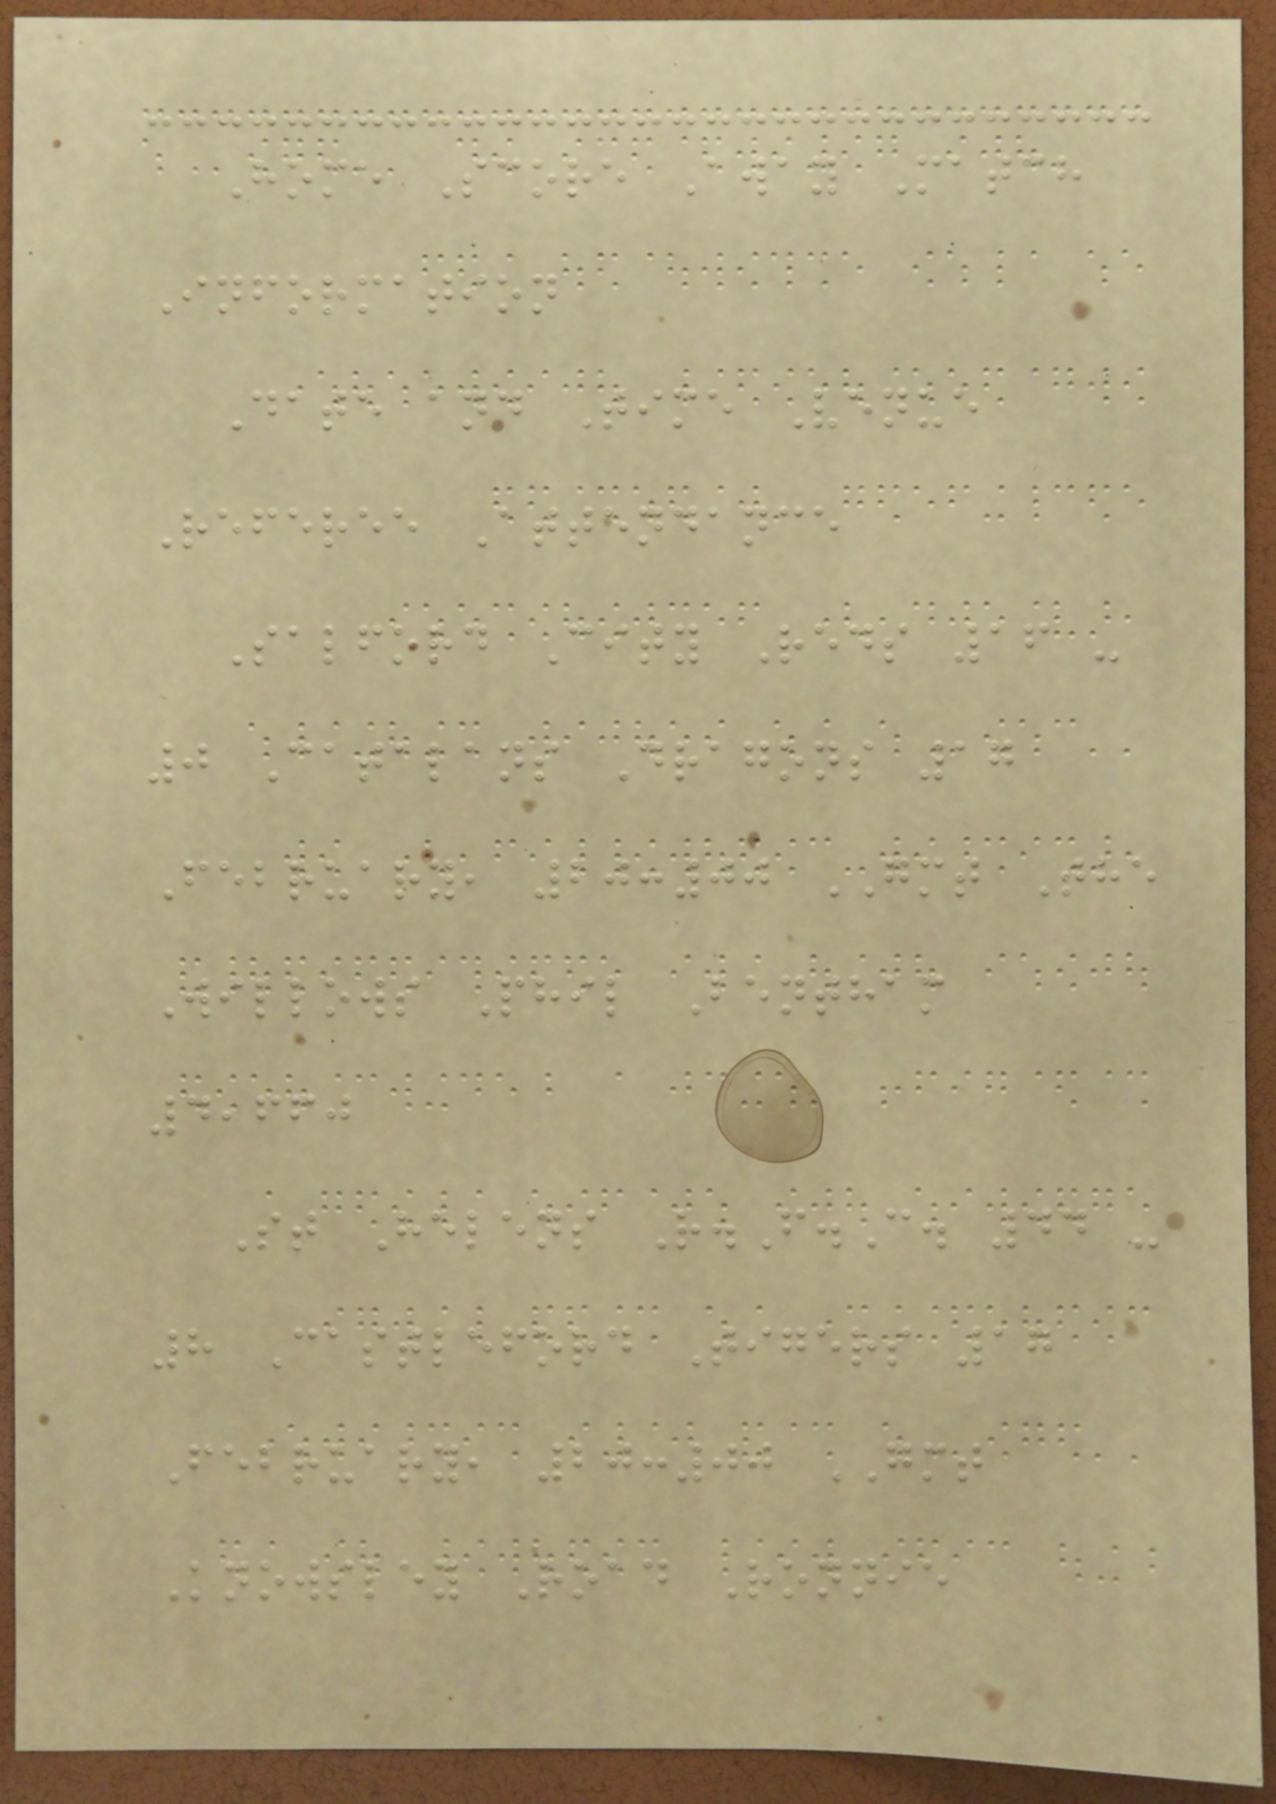Home Score Away Match
Information
Date and Time Venue
Referee Attendance
Salford City Reds 16 -
0 Catalans Dragons 17
February, 20:00 GMT The
Willows Phil Bentham
4,660
St Helens R.F.C. 44 -
8 Castleford Tigers 17
February, 20:00 GMT
Knowsley Road Ronnie
